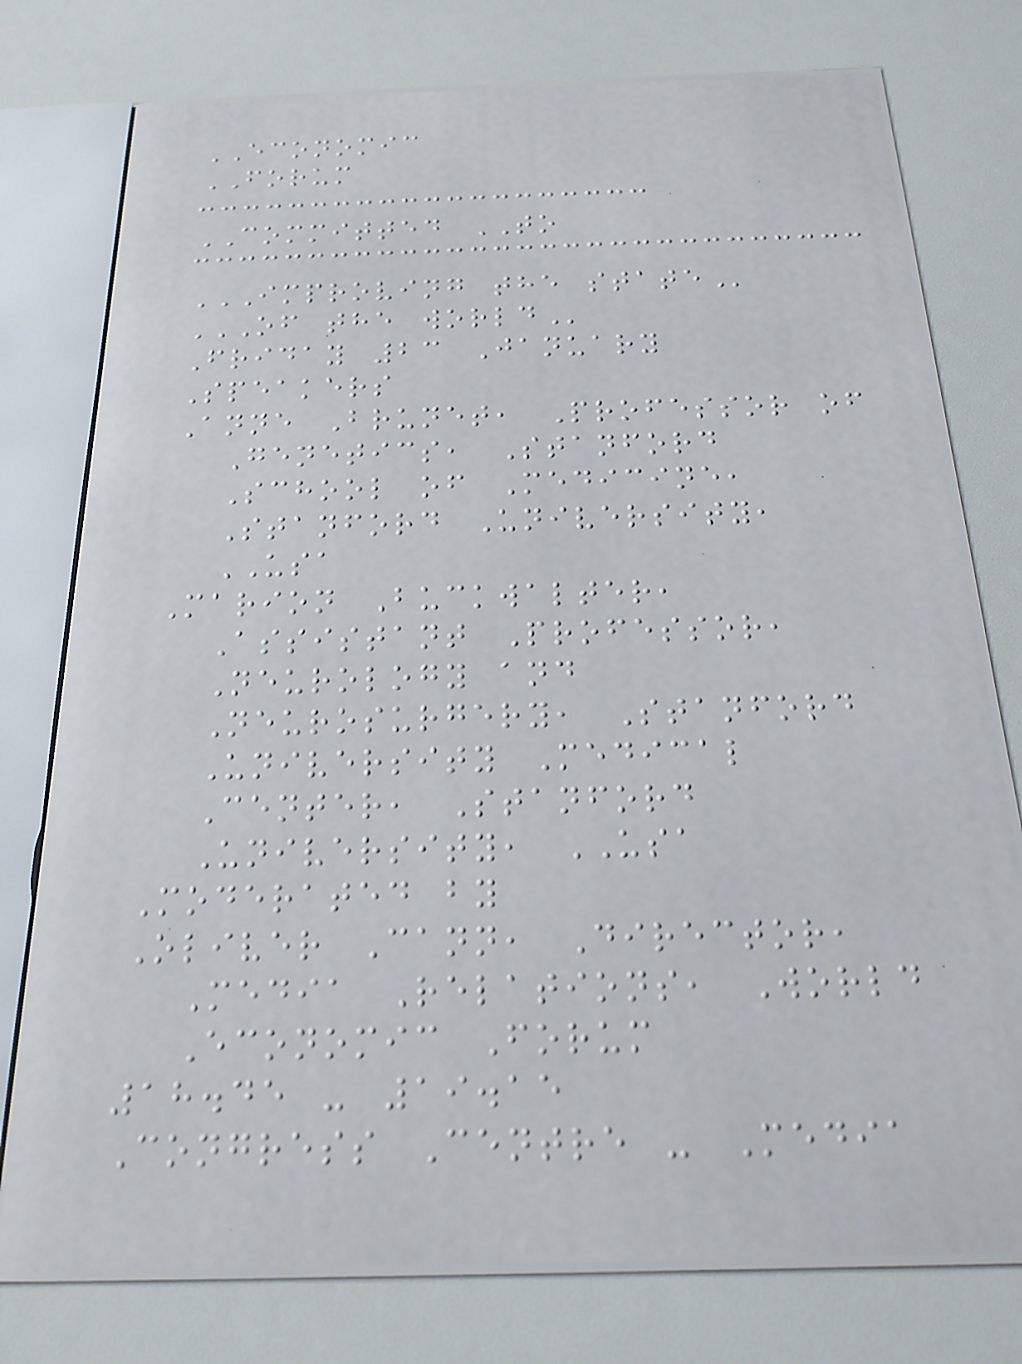ECONOMIC
FORUM
COMMITTED TO
IMPROVING THE STATE
OF THE WORLD
Friday 23 January
Speakers
Anne Brunet, Professor of
Genetics, Stanford
School of Medicine,
Stanford University,
USA
Marion Buckwalter,
Assistant Professor,
Neurology and
Neurosurgery, Stanford
University Medical
Center, Stanford
University, USA
Moderated by
Oliver Cann, Director,
Media Relations, World
Economic Forum
18.45 - 19.15
Congress Centre - Media
